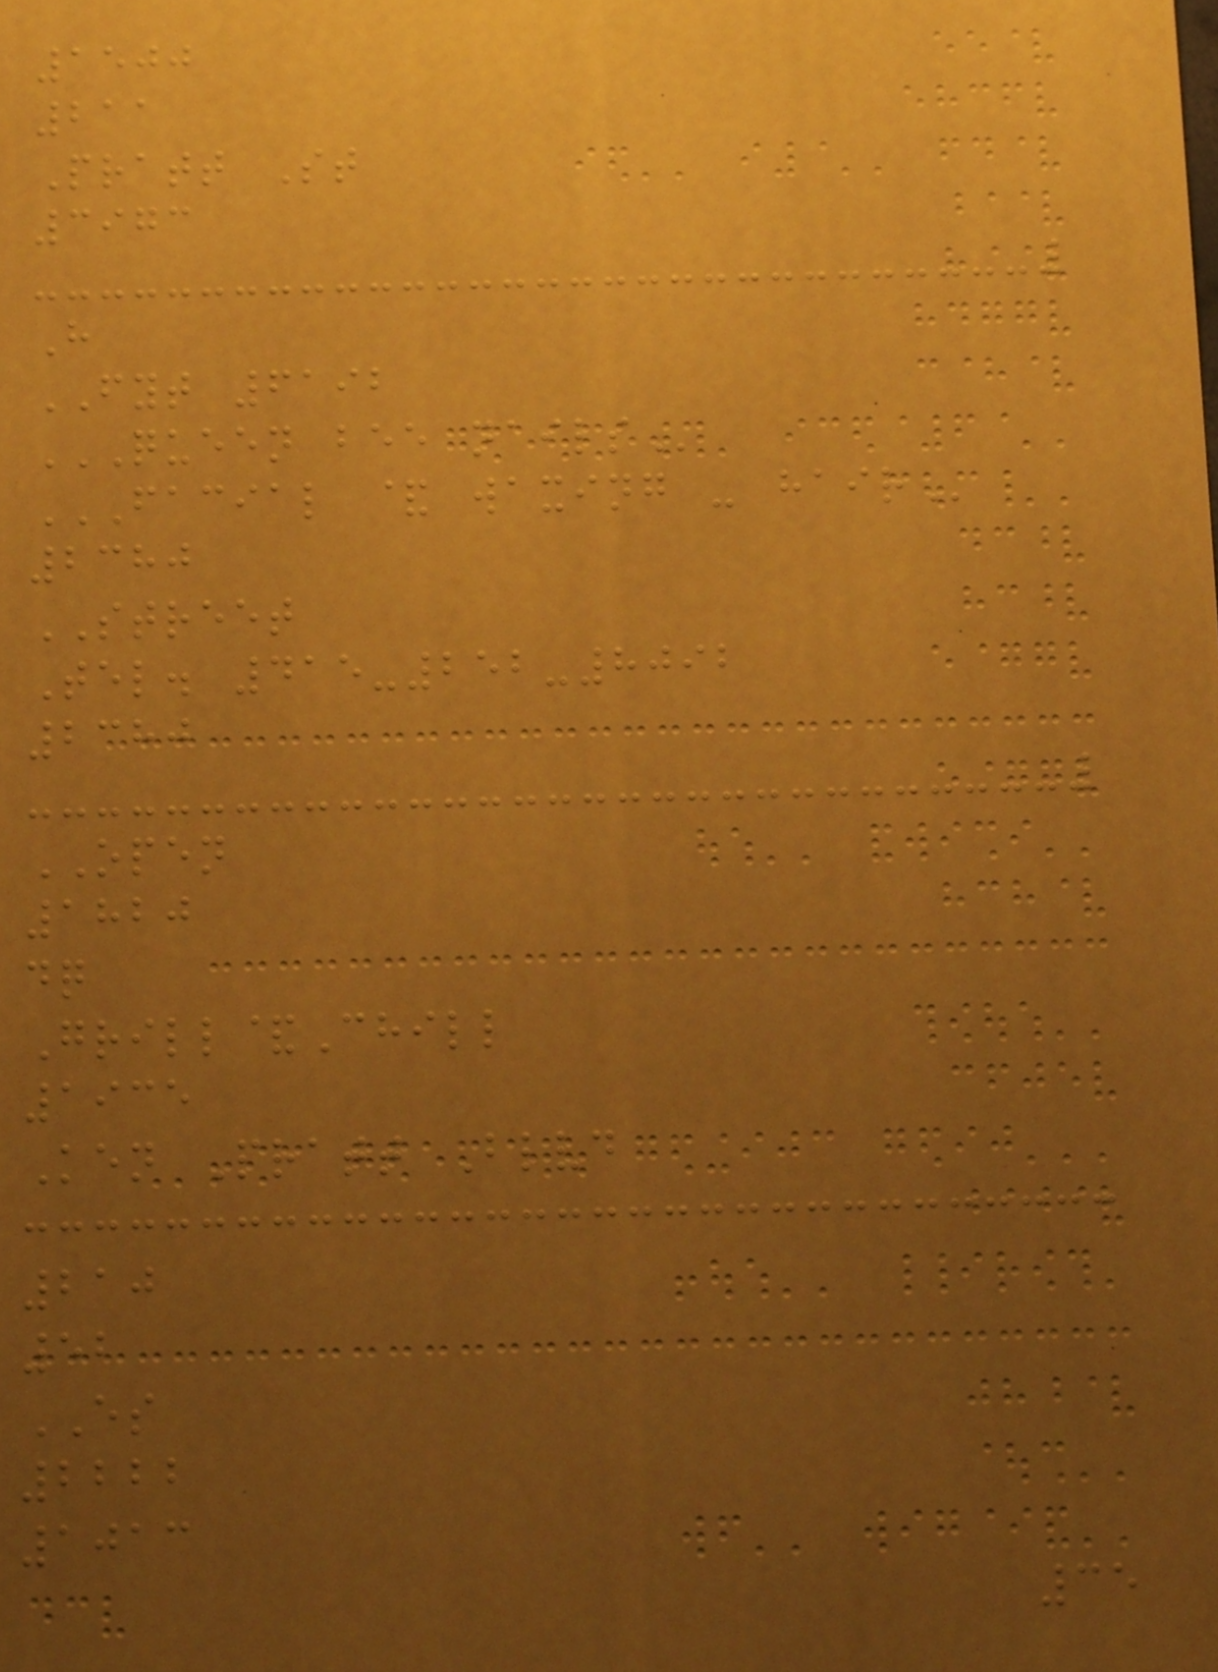1500
211
Pratt St
3973
H
FYT 6192
QUEEN BEE NAILS
FACIAL & WAXING - HAIR
2380
STREET
Tel. 415-252-8092
2380
OPEN
1820
dq
Grill&Chill
1935
Ken Pratt Blvd
210
52
ES
2222
1013
35
